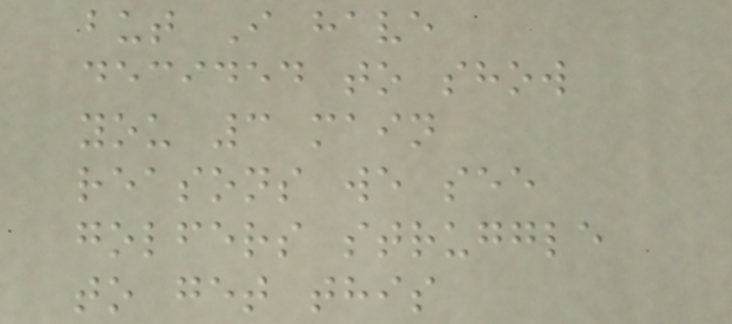but I have
decided to show
you 3 main
reasons we see
golfers struggle
to get this
